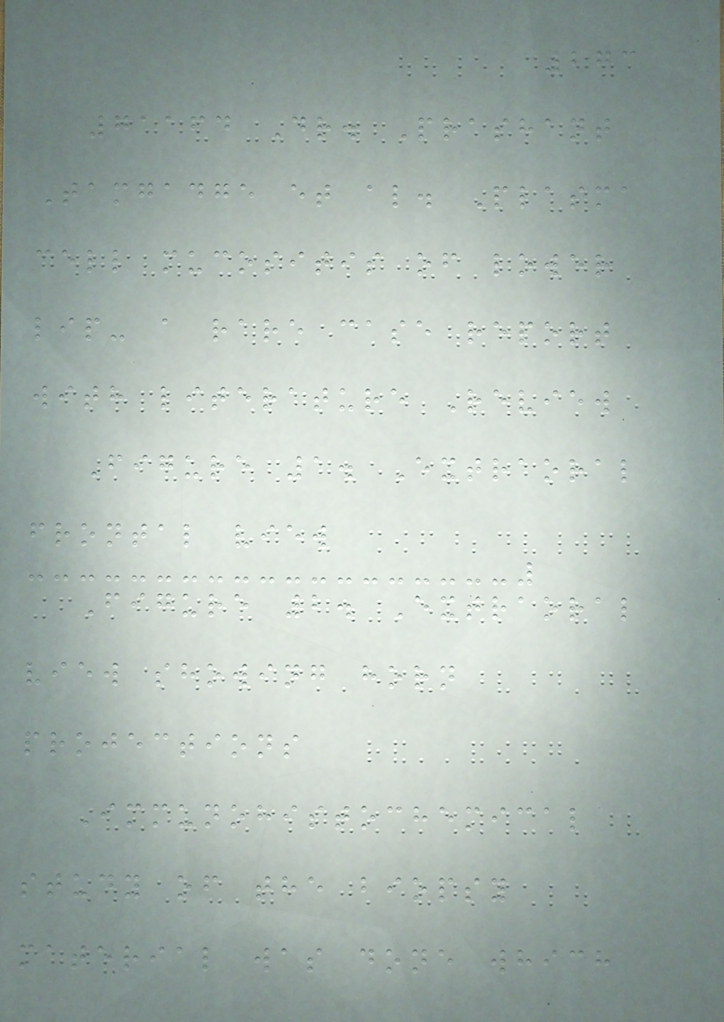273
71164 Dr. Prashant
Tamgadge et al. Plasma
cell mucositis of lower
lip- a rare case report
with literature Review
Figure 1. Extraoral
frontal view
Figure 2. Extraoral
view showing horn
projections
Immunohistochemical
study of the biopsy
material was done which
